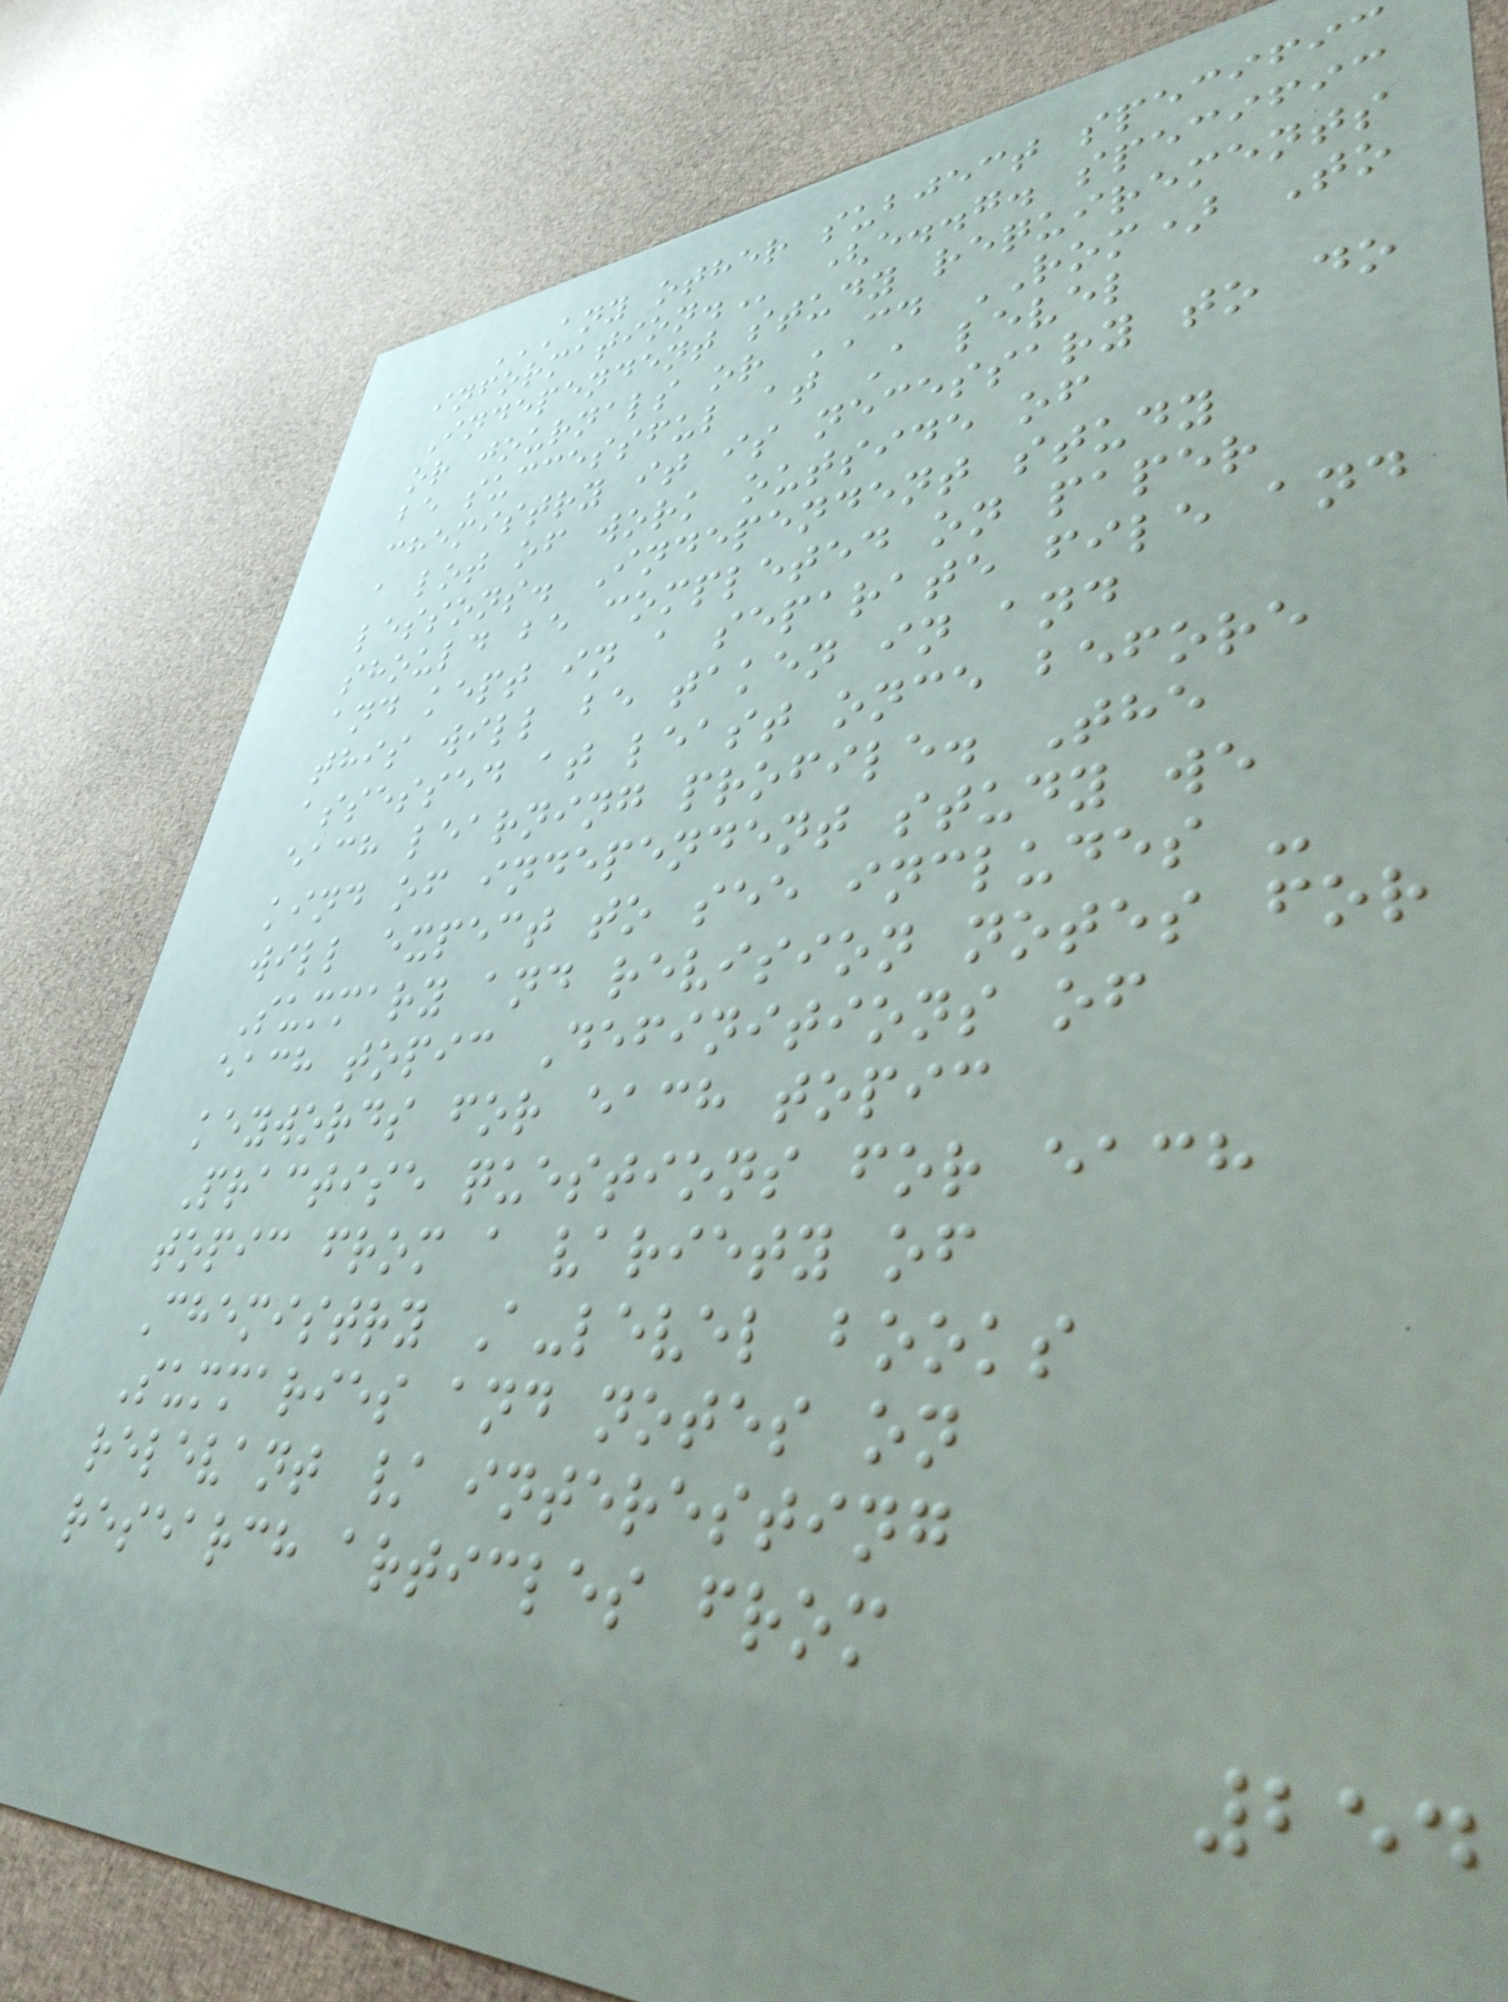ANY OTHER SUBJECT SPECIFIC
INFORMATION. (e..g. specific
Independent study requirements
or journals or CD ROM) To
be successful at A level
chemistry it is necessary to do
a lot of work outside of
lessons. Independent study
should be completed on paper
and kept in a separate file and
this will be taken in and
assessed at least once before
each learning profile. The
kind of independent study we
will expect to see includes -
Summary and revision notes for
each topic Definitions of
keywords for each topic
Practise questions for each
topic from a variety of
Chemistry A-level books
Summaries and notes on
relevant / interesting
research articles from
254
